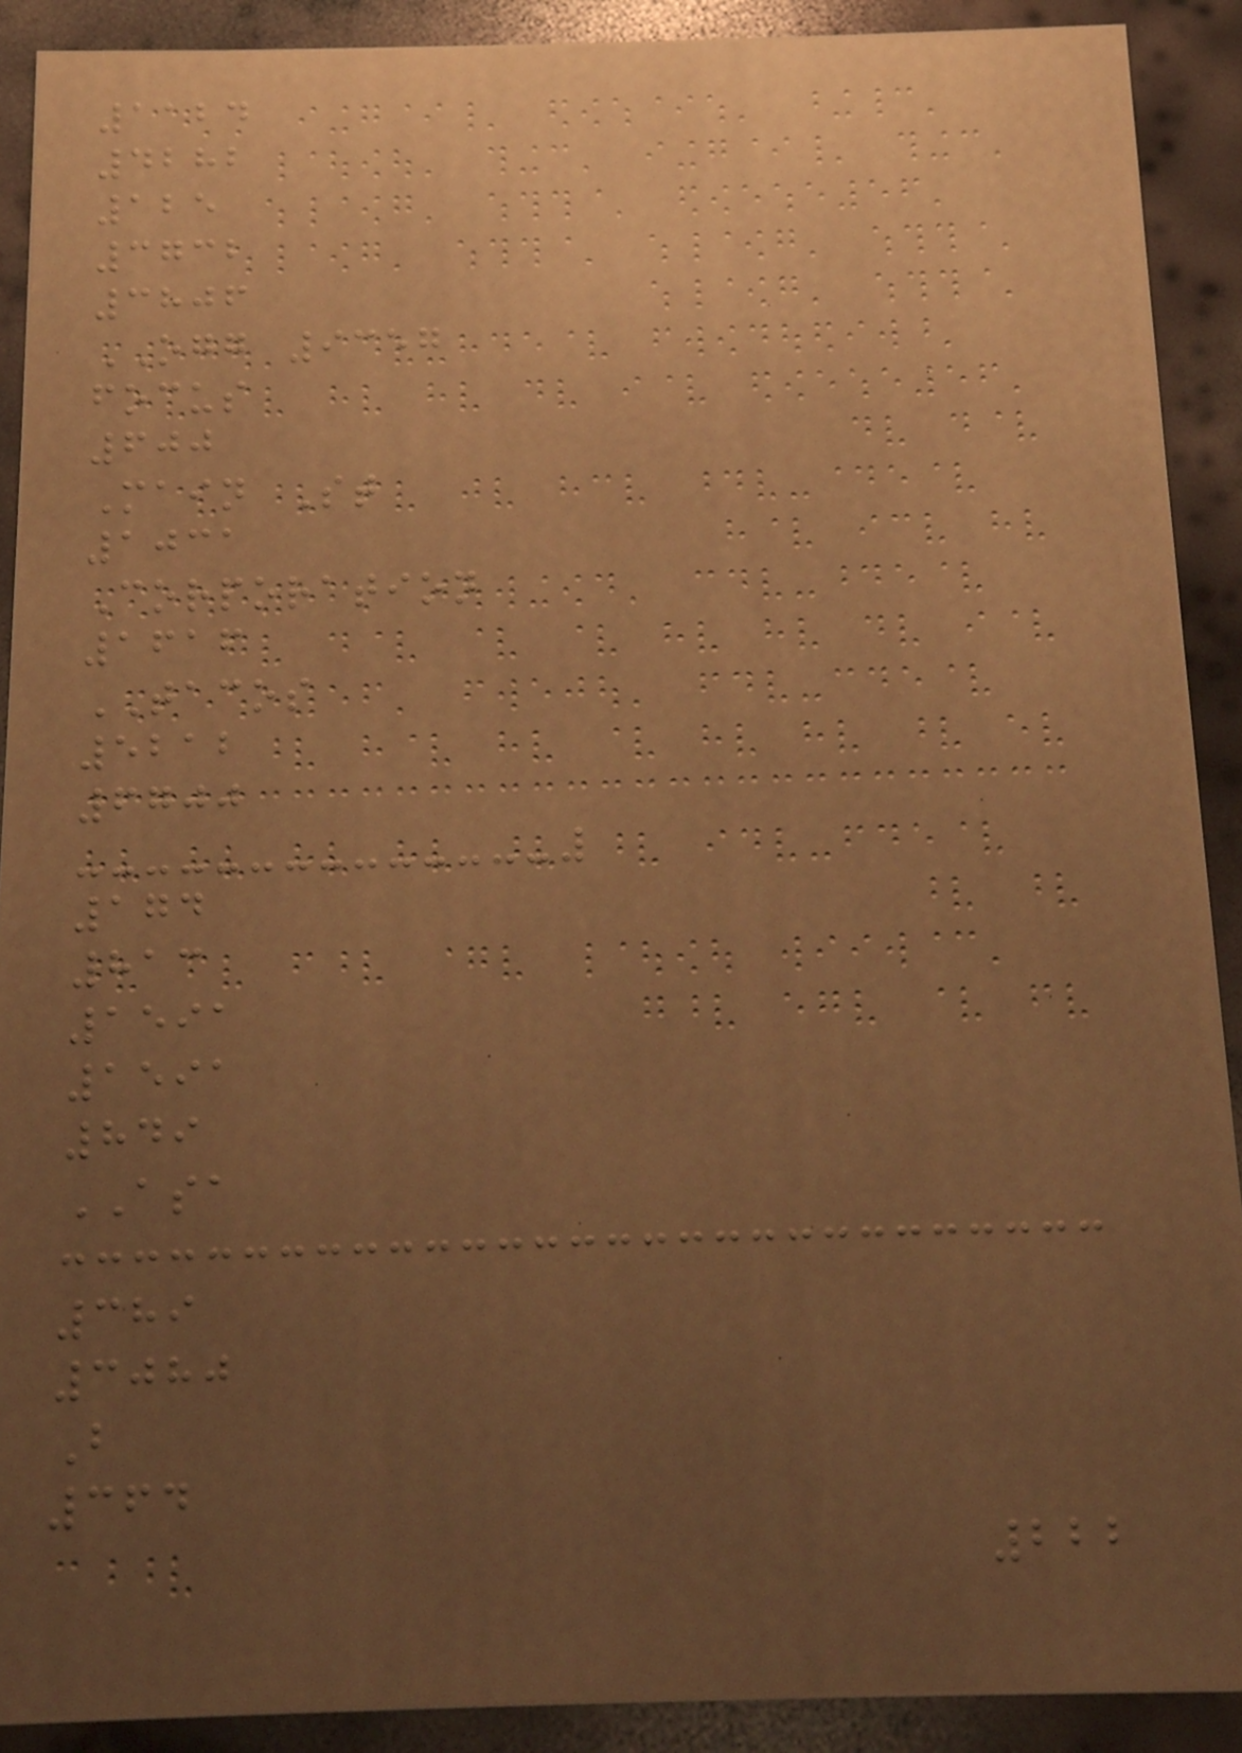1124
4282
125
3732
3806
OGG 9357
focus
600
Main St
1031
Corporation
1616
TACOS
5212
6700
174
813
1591
1591
849
ASA
389
3080
B
364
222
